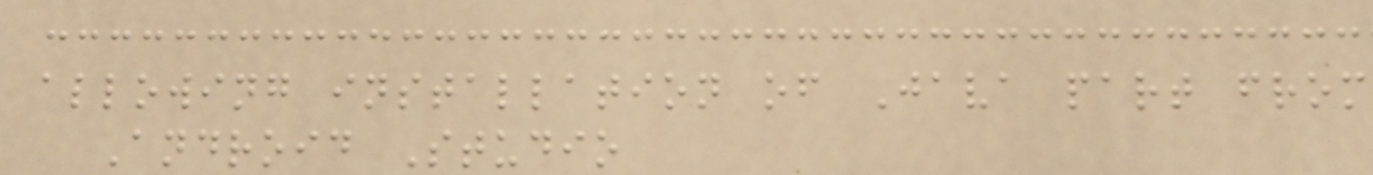allowing installation of Java part from
Android Studio
